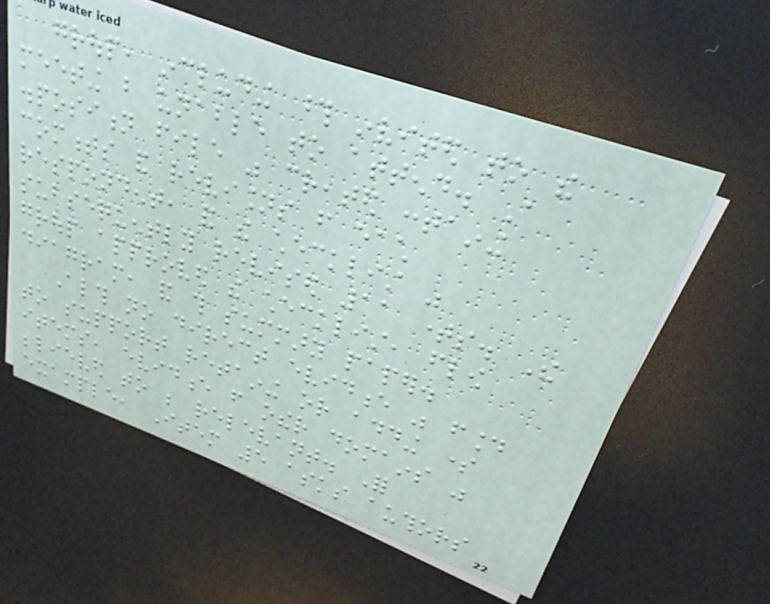group, including those invited to the
meeting but unable to attend. A
disposition file was created containing
comments and revisions from each
respondent, and the checklist was
subsequently revised 11 times. The
group approved the checklist, flow
diagram, and this summary paper.
Although no direct evidence was found
to support retaining or adding some
items, evidence from other domains was
believed to be relevant. For
example, Item 5 asks authors
